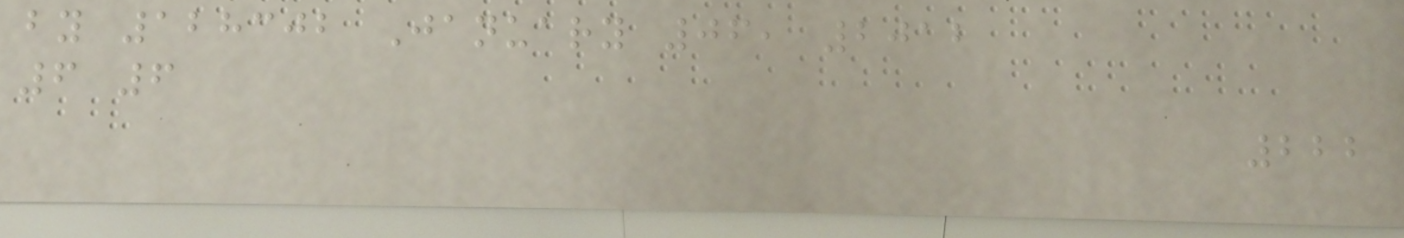by 128302 January 06, 2012
6 6
222
